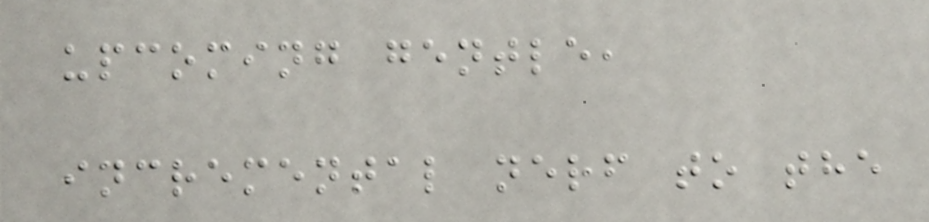upcoming gentle,
incremental nerf to the
